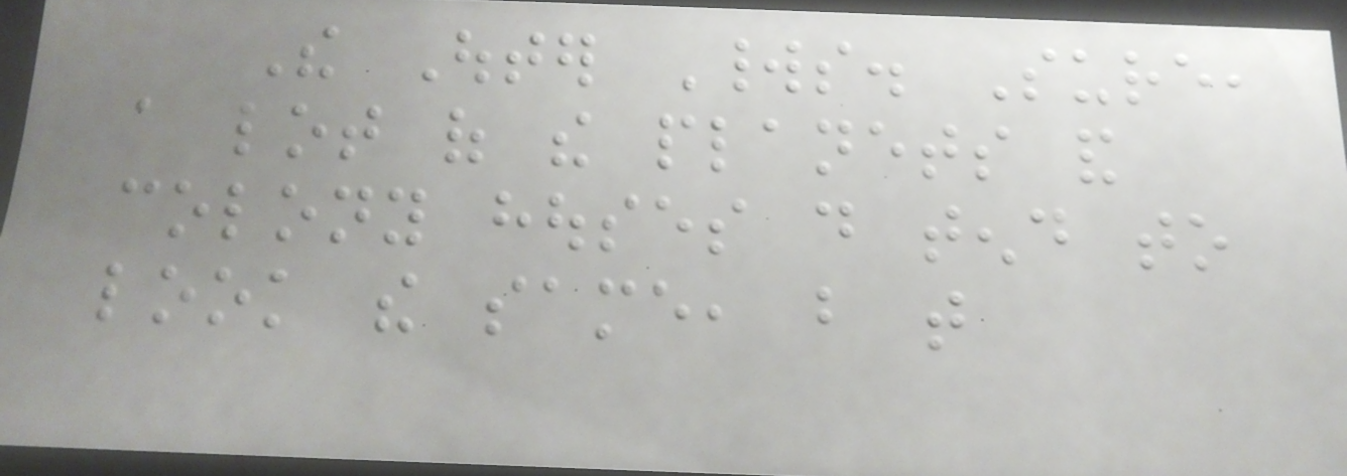The Outer Worlds. Sure,
a lot of the planets and
colony houses do tend to
look the same, but that
